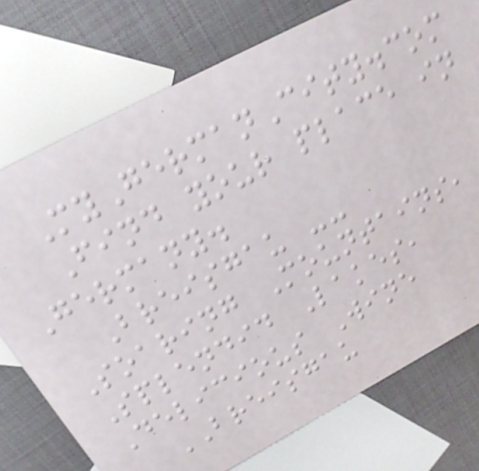MyGermanCity.com
Find your place in
Germany.
Breisgau --
Soaring Mountains,
Splendid Lakes,
Delicious Wine
BREISGAU
